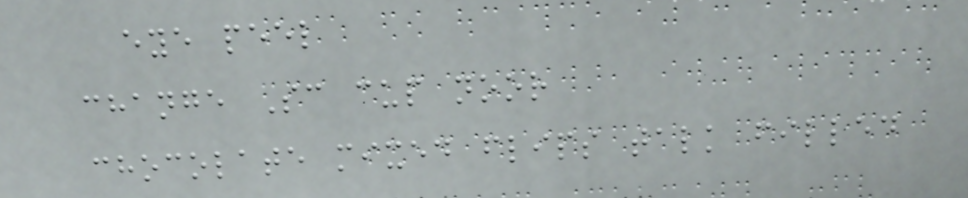eye peel
change Sc cup noor
chocolate mixed flips talk filled
